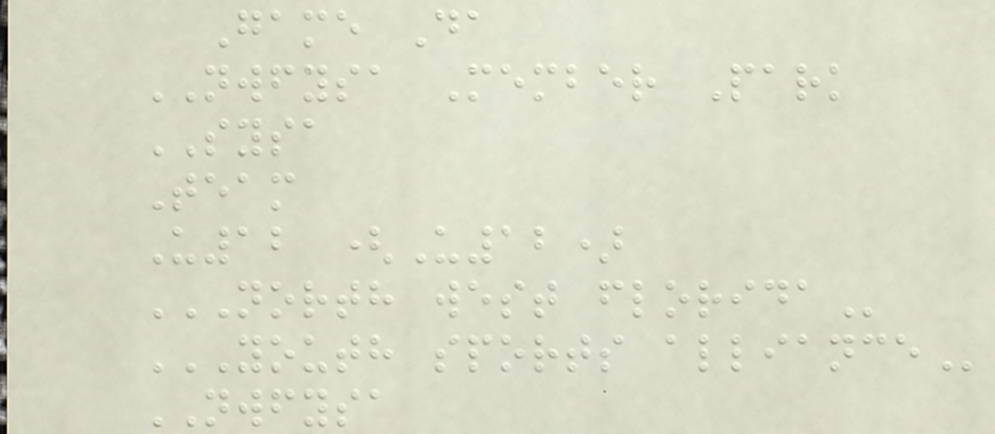Game Da
NWFYSA Member Park
SYSA
Team
U12 (U12)
NORTH WEST FLORIDA
YOUTH SPORTS ALLIANCE
NWFYSA
